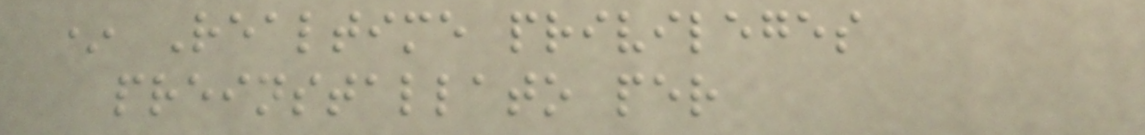* Realtime privileges
preinstallato per
